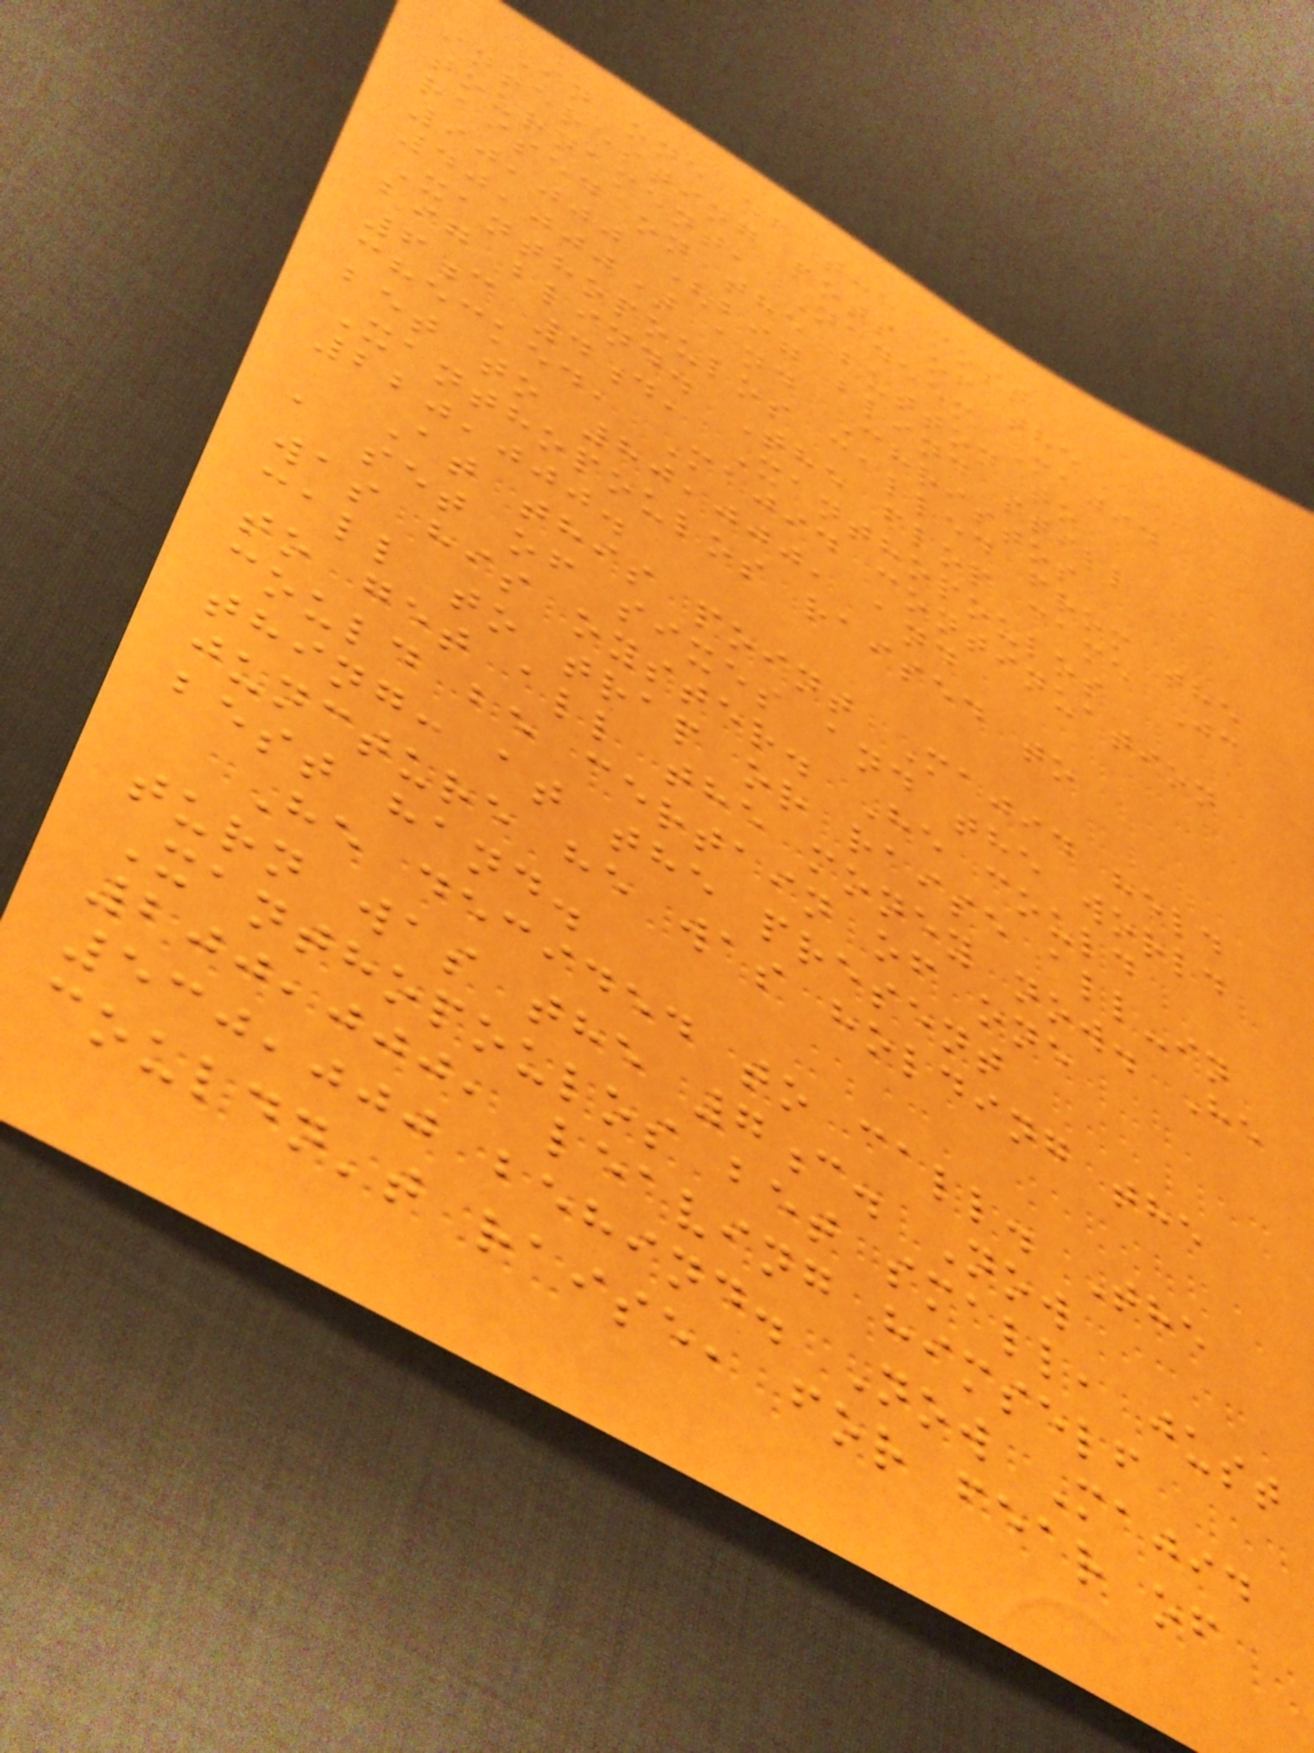In one of the most
interesting pots of the
tournament, Nadeem Majid
raised on the button to
90,000 (big blind still
40,000) and Christos
Xanthopoulos called from the
big blind. The flop came Jc
6c 4d, Xanthopoulos
checked, Majid continuation
bet to 80,000, and
Xanthopoulos raised to
220,000.
At this point Majid held
a set of sixes and the world
was his oyster. He could
call to trap or raise all-in
to get all the money now. He
could be certain of one
thing: at the present
juncture he was holding the
best hand.
He decided to call. The
turn was the 7c. Now
Xanthopoulos bet small, just
200,000, leaving himself
530,000 behind. Now Majid
couldn't raise, for fear of
